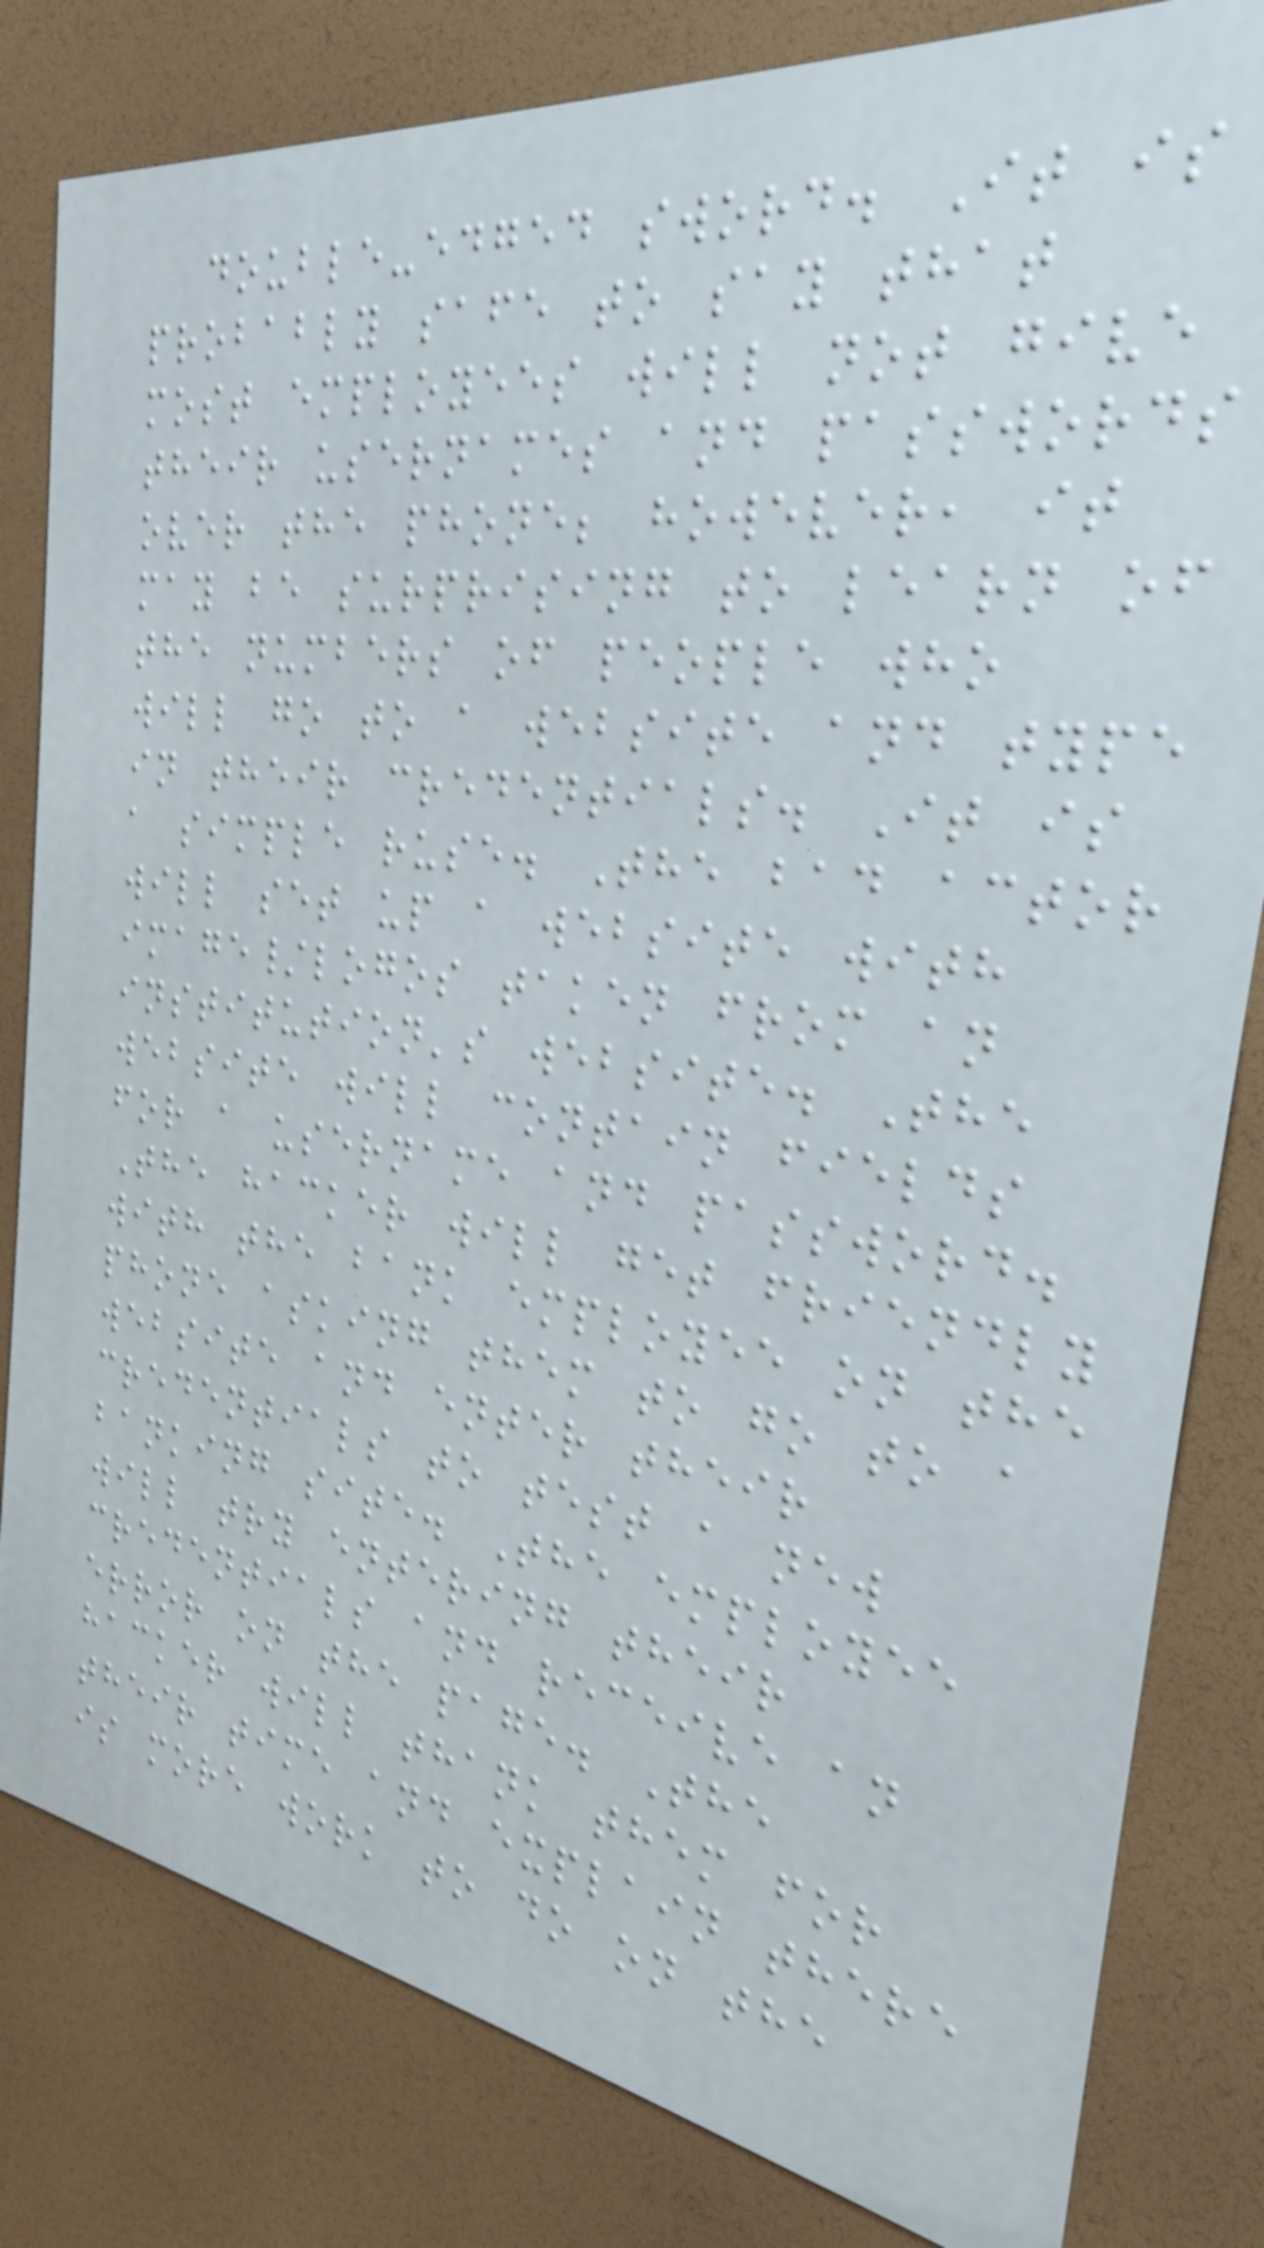double-edged sword. It is
probably safe to say that
most employees will not give
their usernames and passwords
over the phone; however, it
may be surprising to learn of
the numbers of people who
will go to a website and type
in their credentials. It is
a simple ruse. The bad actor
will set up a website with
image/logos taken from an
institution's website. The
website will contain fields
for a username and password.
The hacker will get friendly
with the bank employee on the
phone asking them to go to a
website and enter their
credentials to test a new
banking site. The employee
will try entering their
credentials and receive an
error on the page. The
hacker will thank them for
their time and explain there
is more work to do on the
